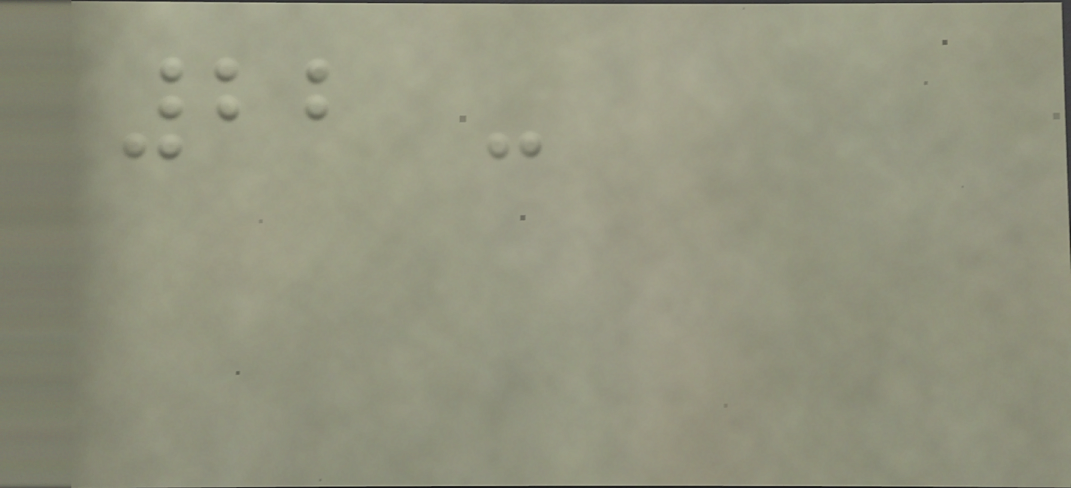22 -
